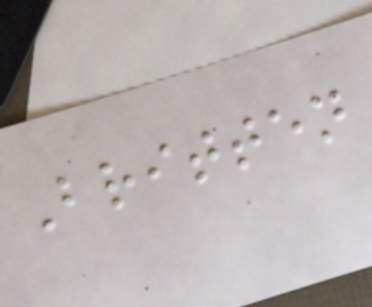Britten
